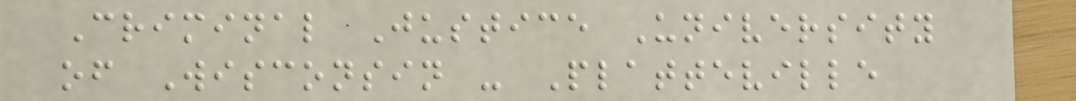Criminal Justice University
of Wisconsin - Platteville
